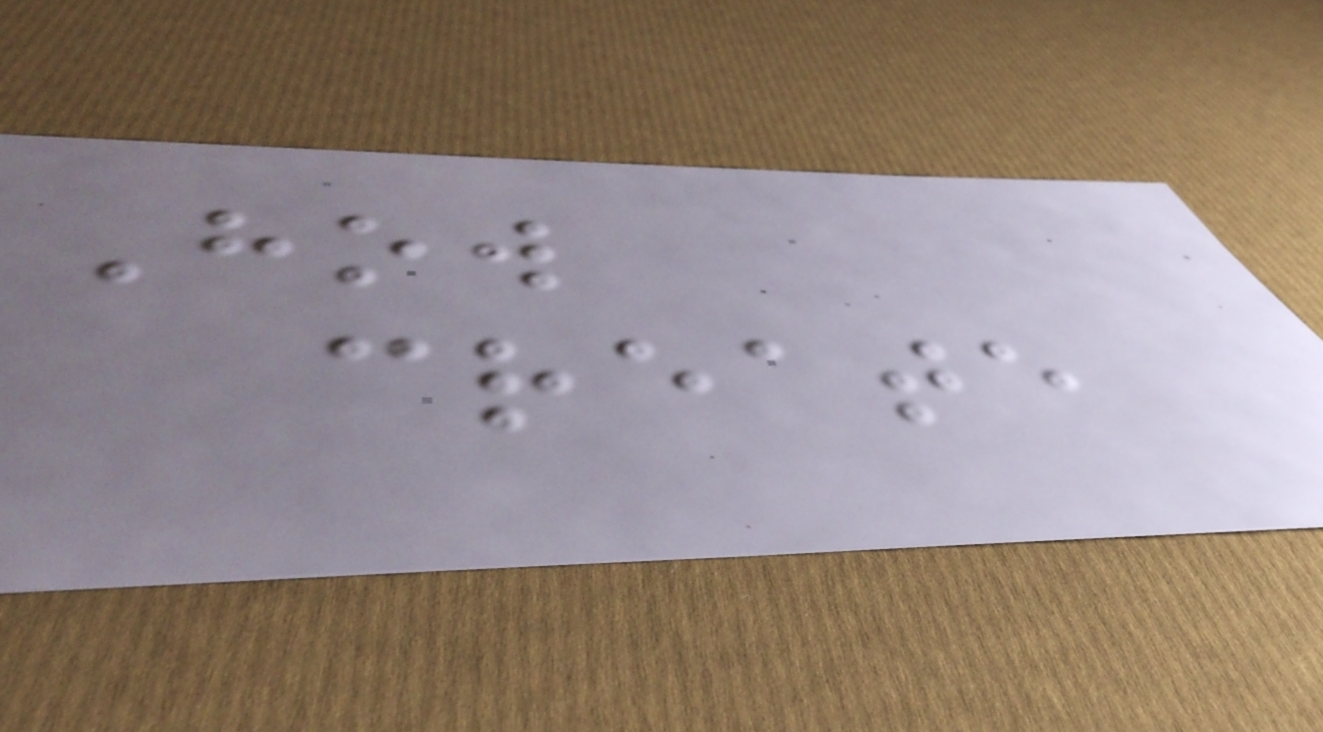How
create
